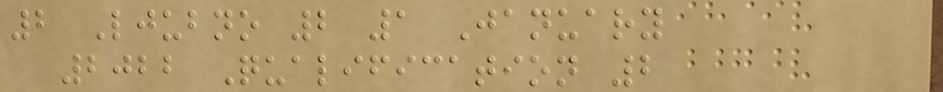2 Ljubno 2 1 January
2022 Qualification 2
